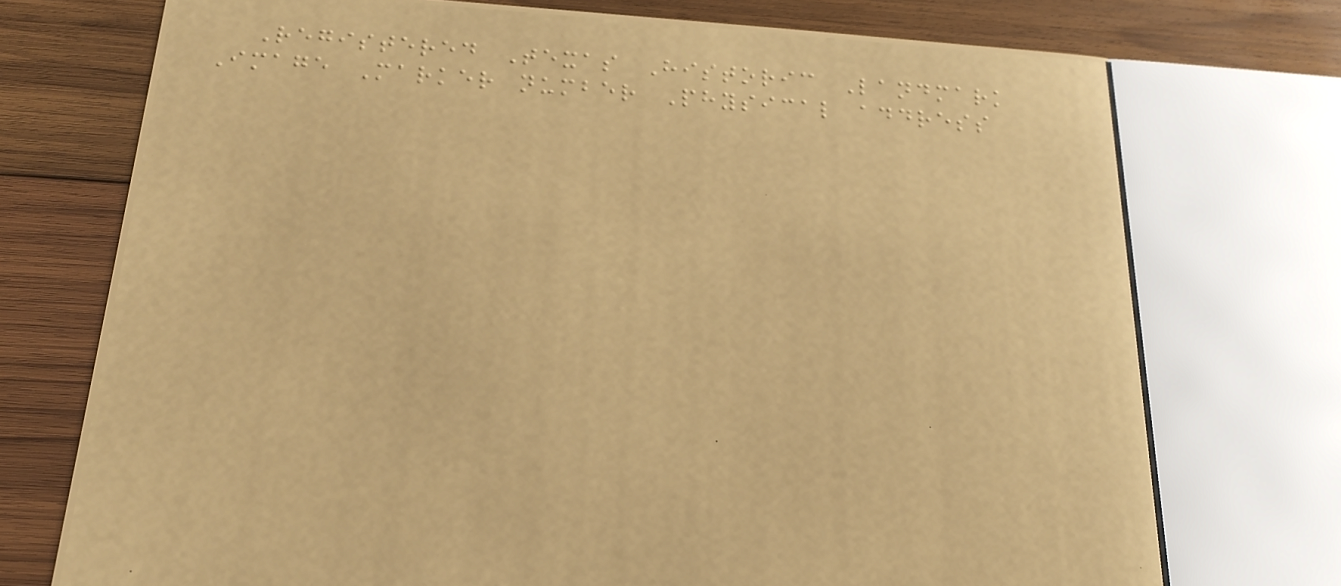Registered Texas Historic Landmark
Image Marker number Physical address
